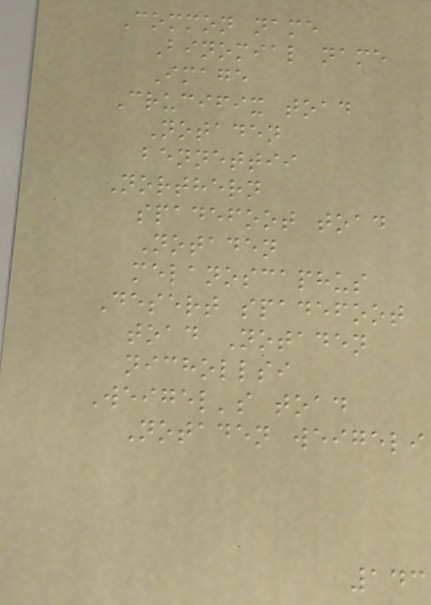Common name
Binomial name
Image
Crucifix toad
Notaden
bennettii
Northern
spadefoot toad
Notaden
melanoscaphus
Desert spadefoot
toad Notaden
nichollsi
Weigel's toad
Notaden weigeli
143
